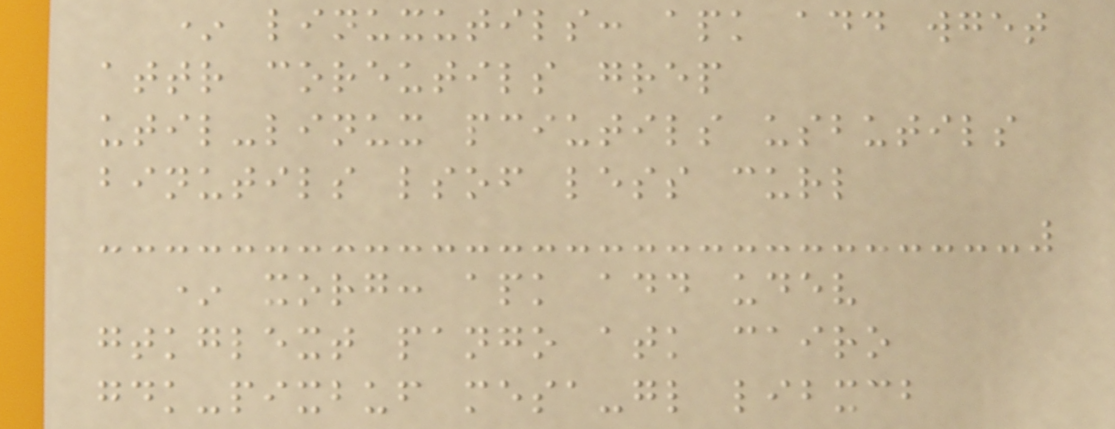* linuxutils: apk add wget
attr coreutils grep
util-linux pciutils usbutils
binutils lsof less curl
* xorg: apk add udev
gtkglext pango atk cairo
gdk-pixbuf mesa-gl libxcb
